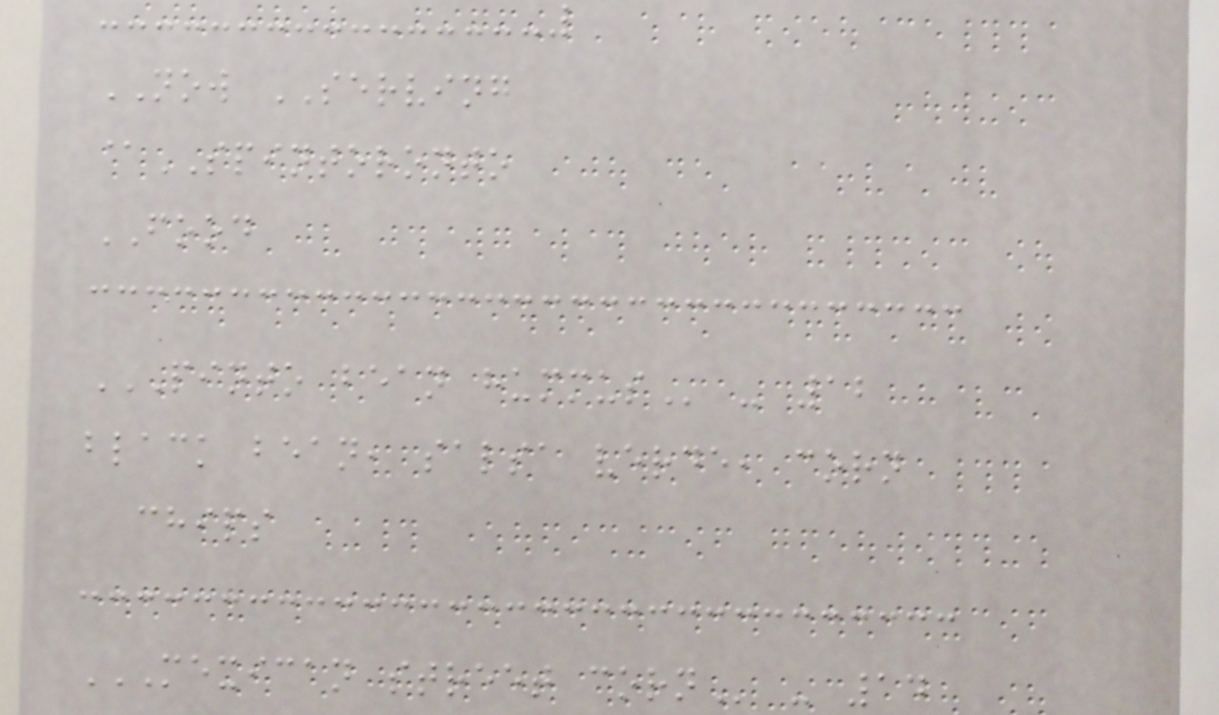NOW SERVING
@SPINTORONTO
FOOD
PINTO BEAN HUMMUS - 12
black bean, salsa verde, corn
chips
MEXICAN STREET CORN - 14
